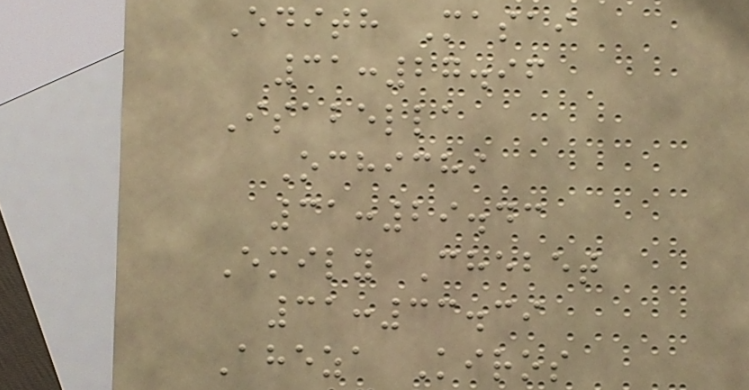Edith Masai
31:27.96
Isabella
Ochichi
31:29.43
Emily Chebet
31:33.39
Aheza Kiros
